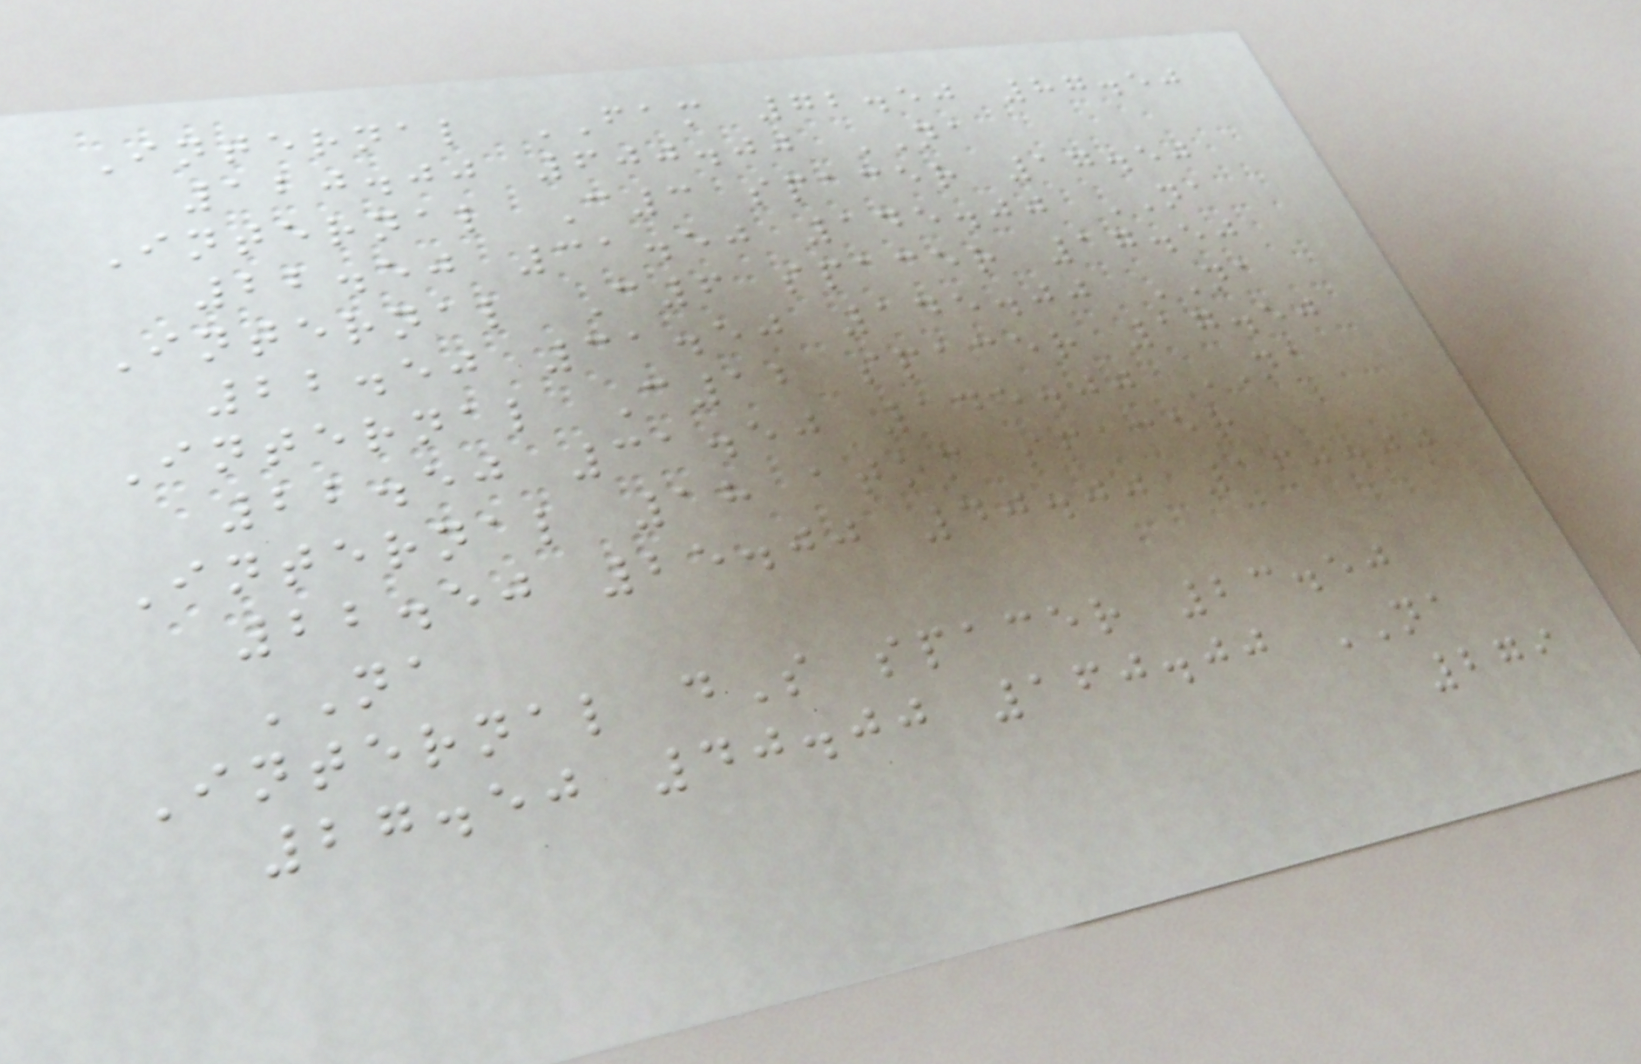Internal FAM 72.50 87.50
120.00 600.00 NA
Internal C3 spacer 17.50
22.50 31.50 145.00 NA
Internal C6 spacer 17.50
22.50 31.50 145.00 NA
Internal C12 spacer 17.50
22.50 31.50 145.00 NA
Internal 18 atom spacer
22.50 25.00 40.00 160.00
NA
Internal dS spacer 23.50
27.50 40.00 160.00 NA
279
